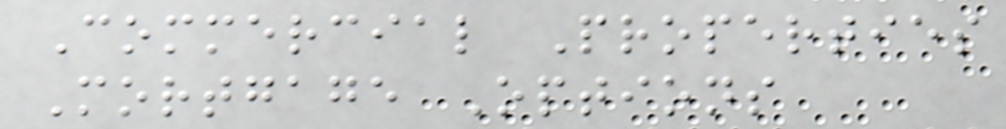Commercial Properties
Mortgage Options
